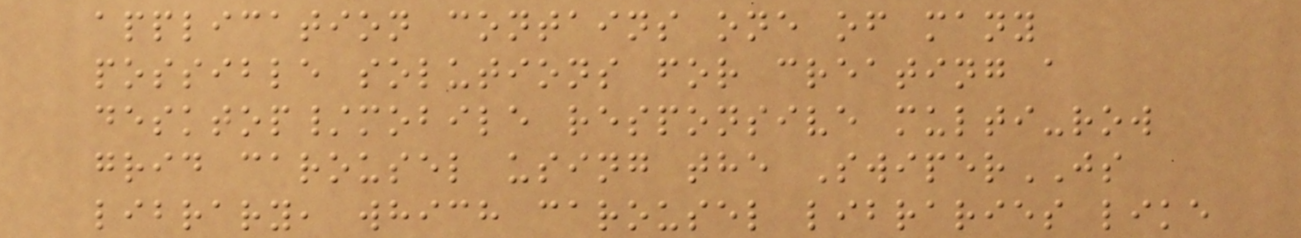application contains one of many
possible solutions for creating a
desktop/mobile responsive multi-row
grid carousel using the SwiperJS
library, which carousel libraries like
